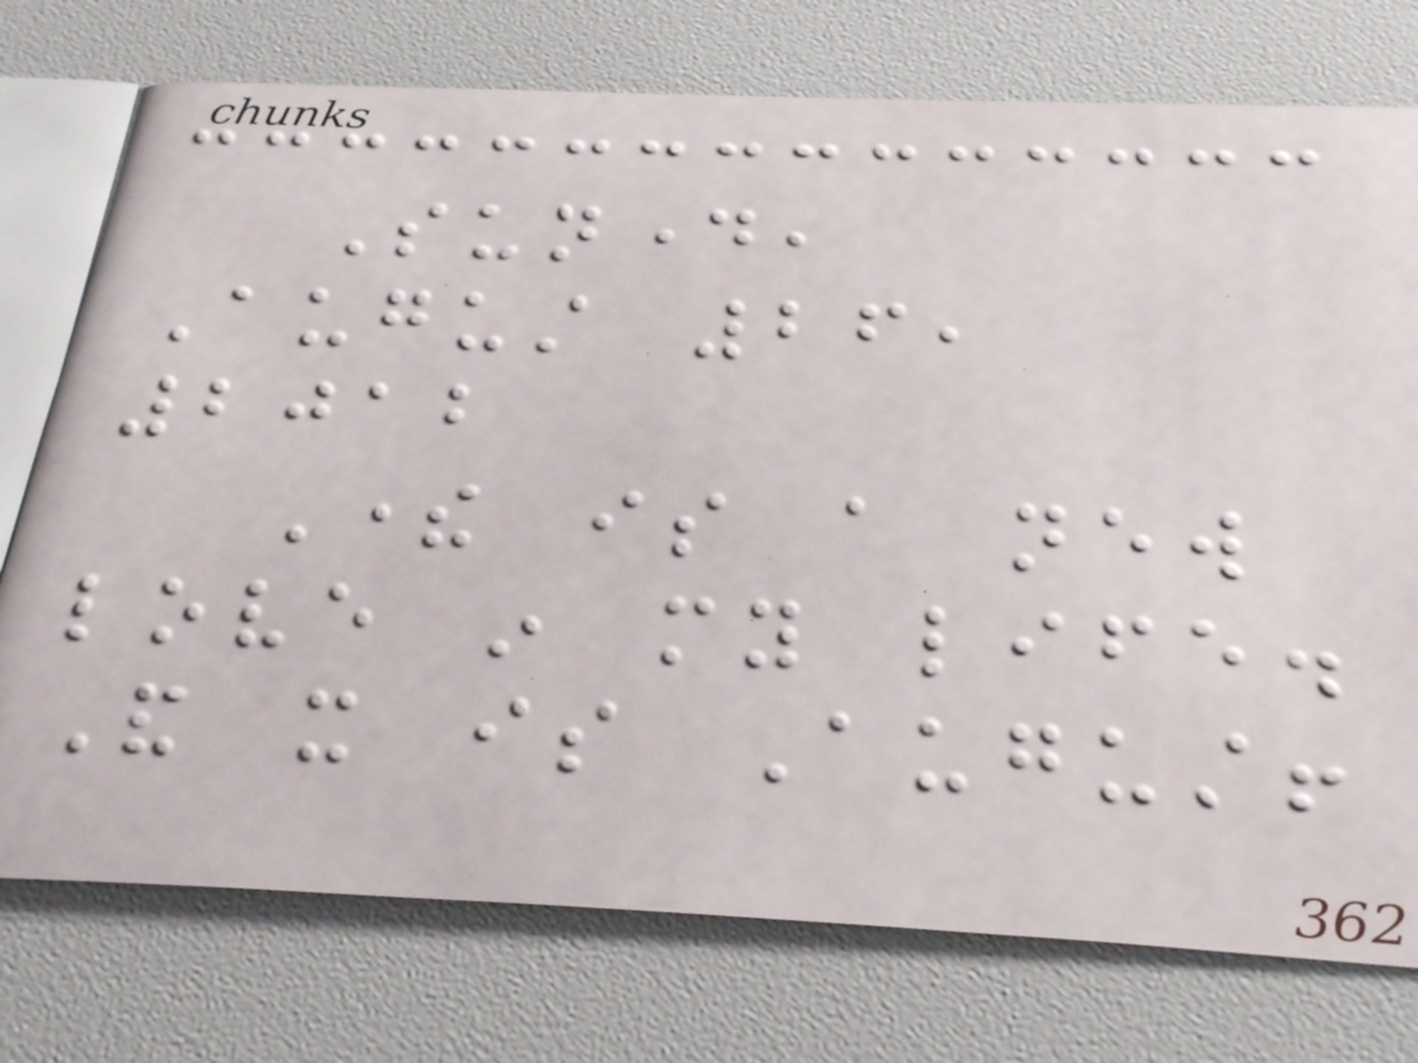Sunday,
August 26,
2012
There is a new
love in my life.
And it is August!
